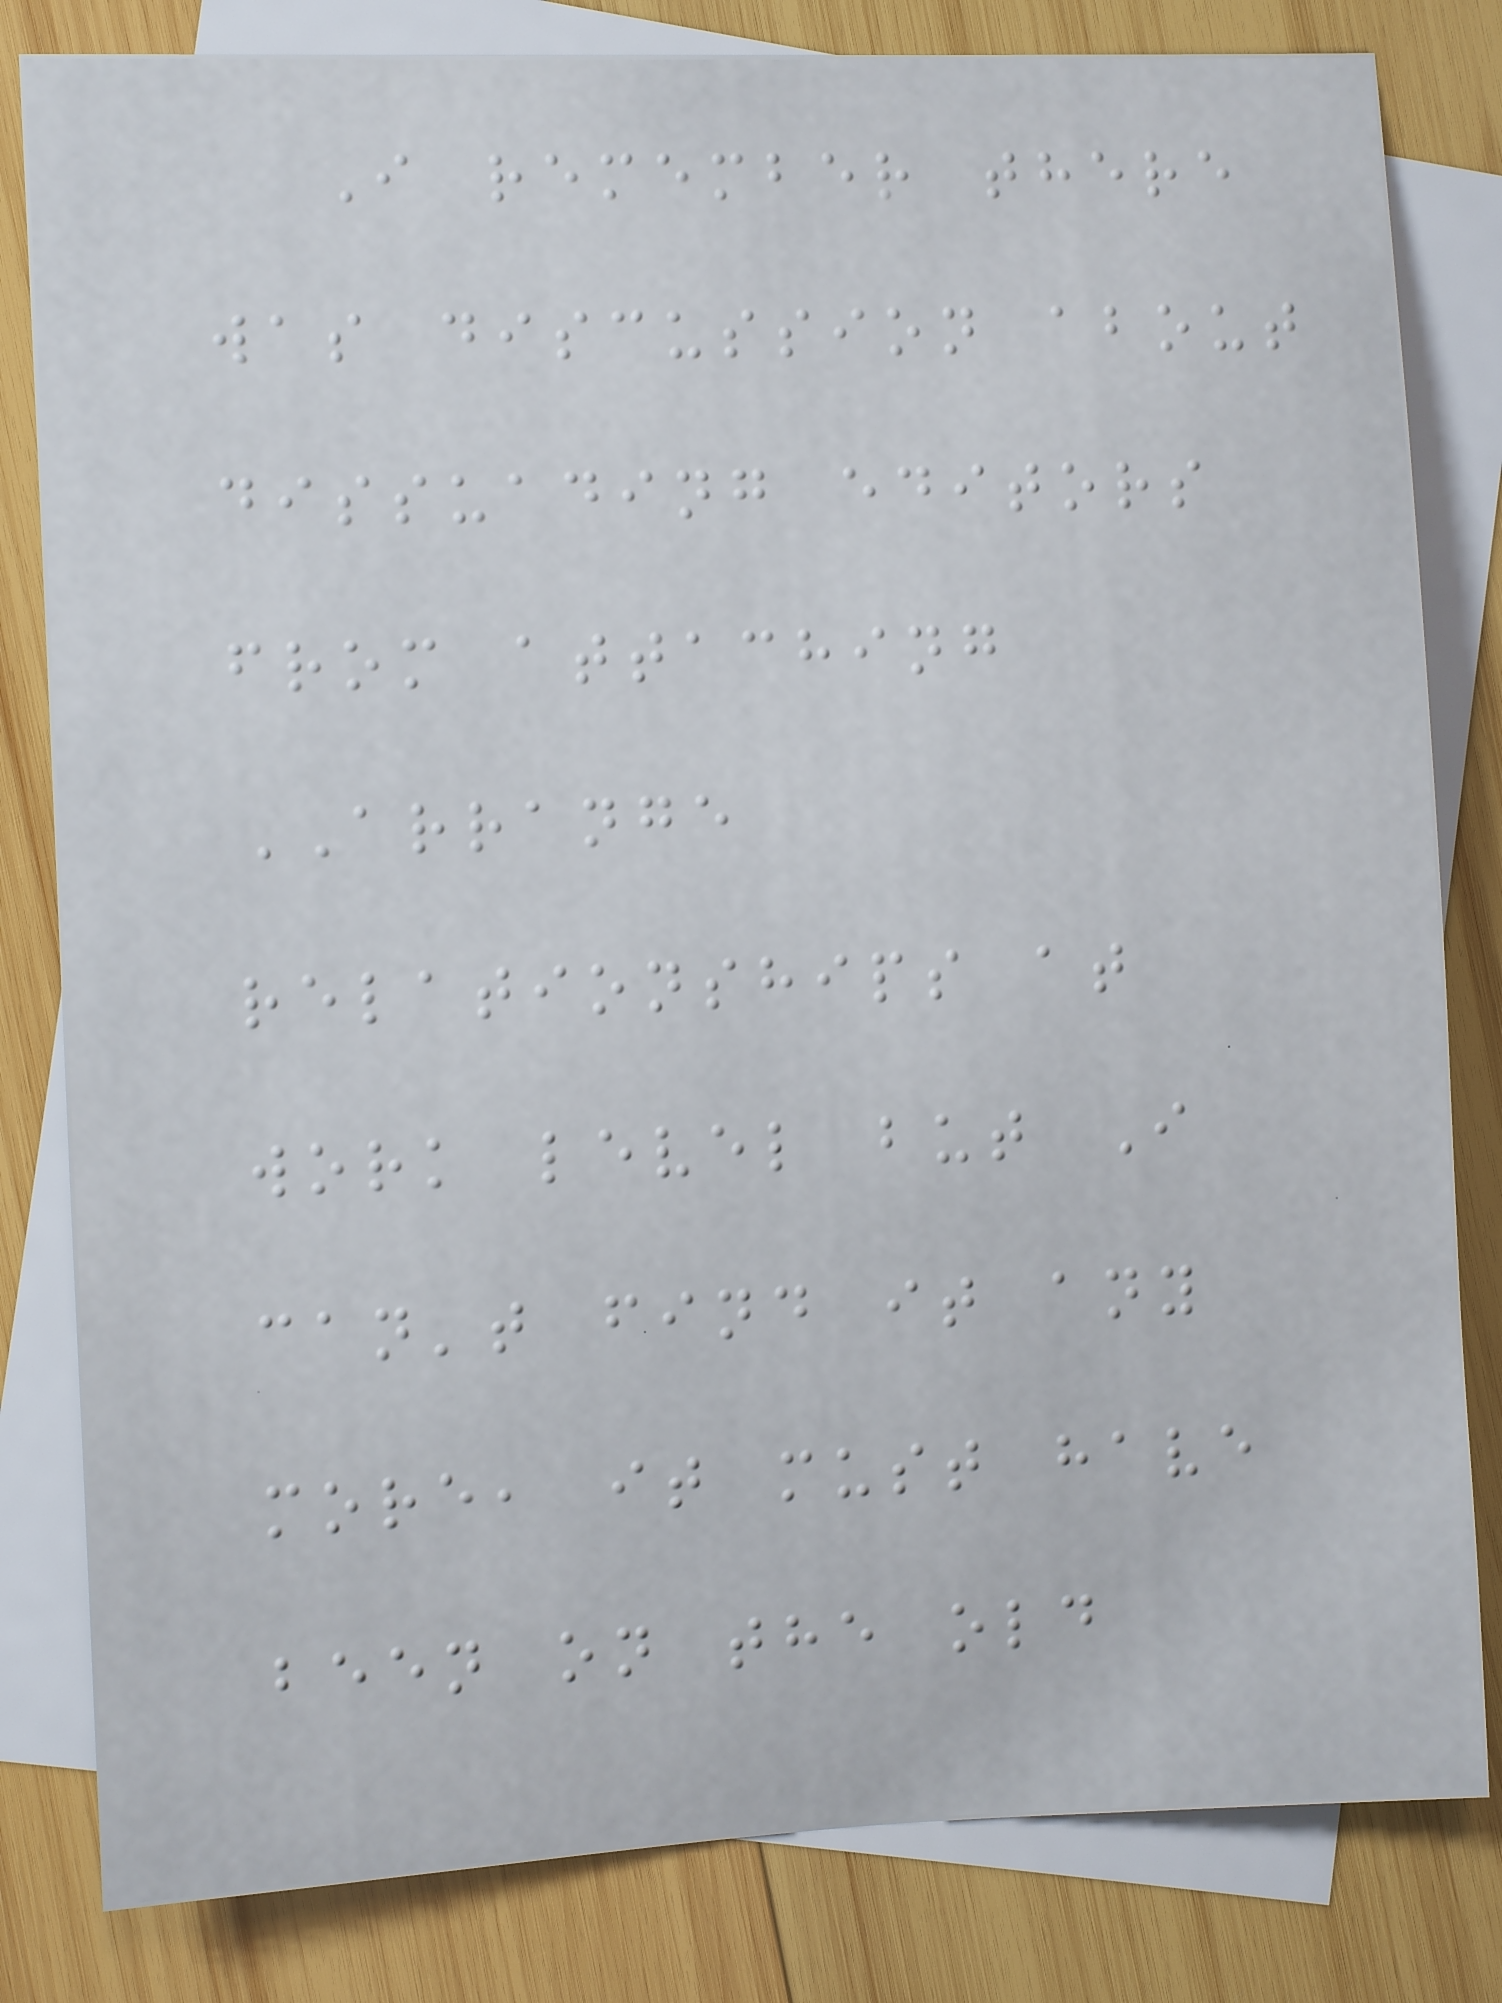I remember there
was discussion about
dissuading editors
from attaching
ARRANGE
relationships at
work level but I
can't find it any
more, it must have
been on the old
